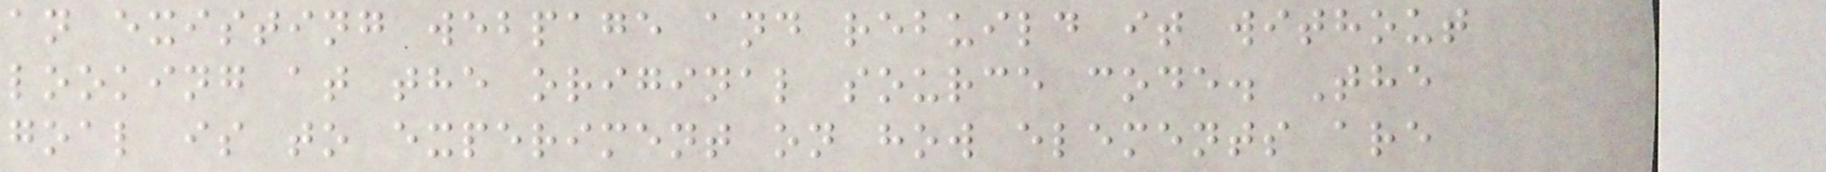an existing webpage and rebuild it without
looking at the original source code. The
goal is to experiment on how elements are
